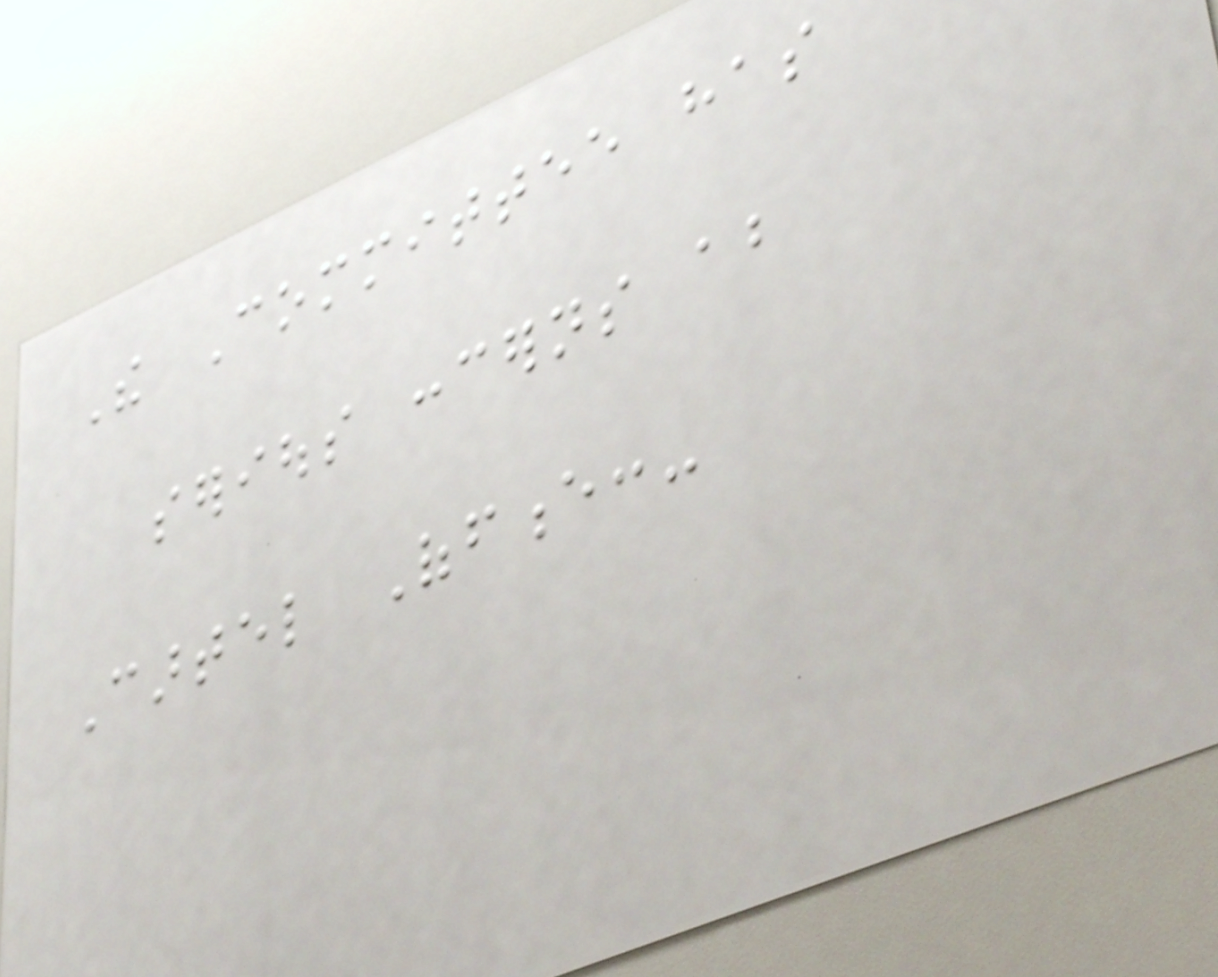The Committee has
serious concerns about
Cartel Offence:-
